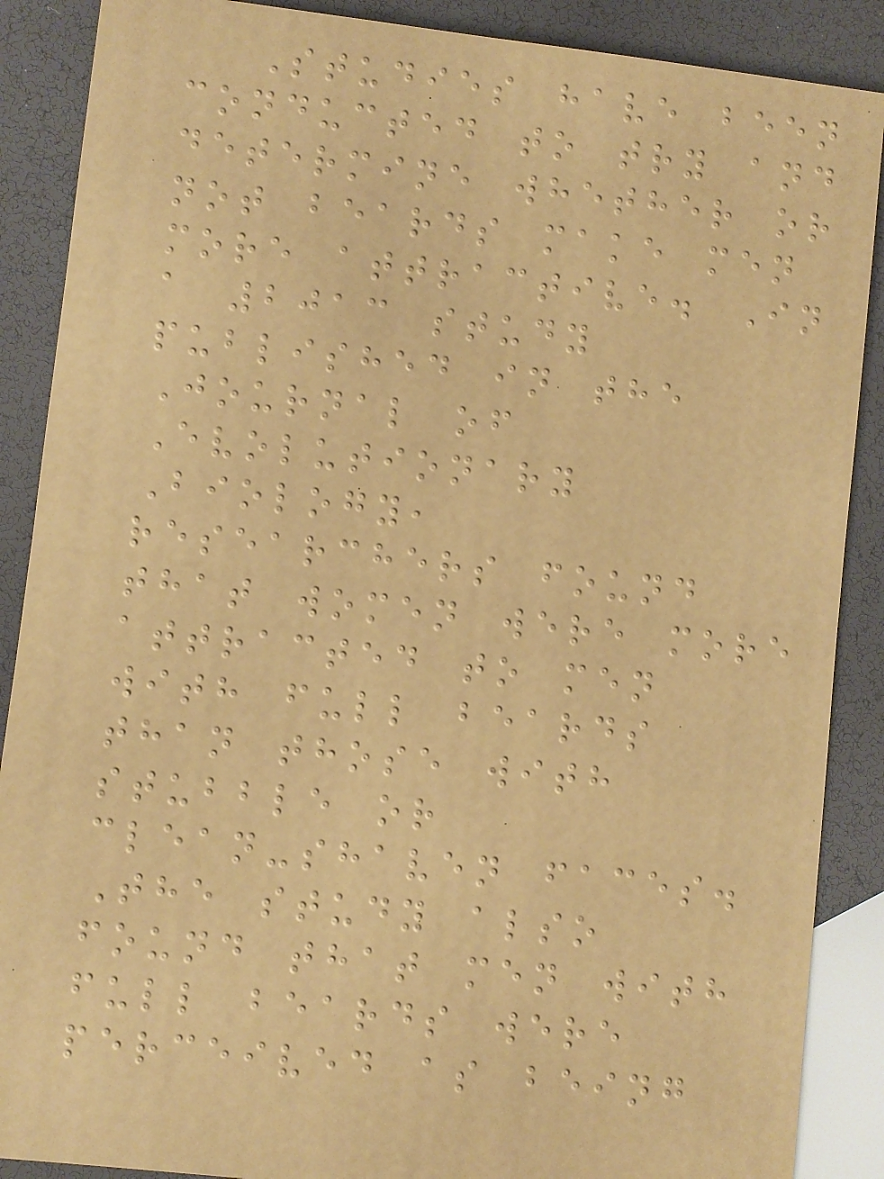Studies have been
conducted to try and
determine whether or
not beards make men
more attractive. In
a 2013 study
published in the
Journal of
Evolutionary
Biology,
researchers found
that women were more
attracted to men
with full beards
than those with
stubble or
clean-shaven faces.
The study also
found that men with
full beards were
perceived as being
